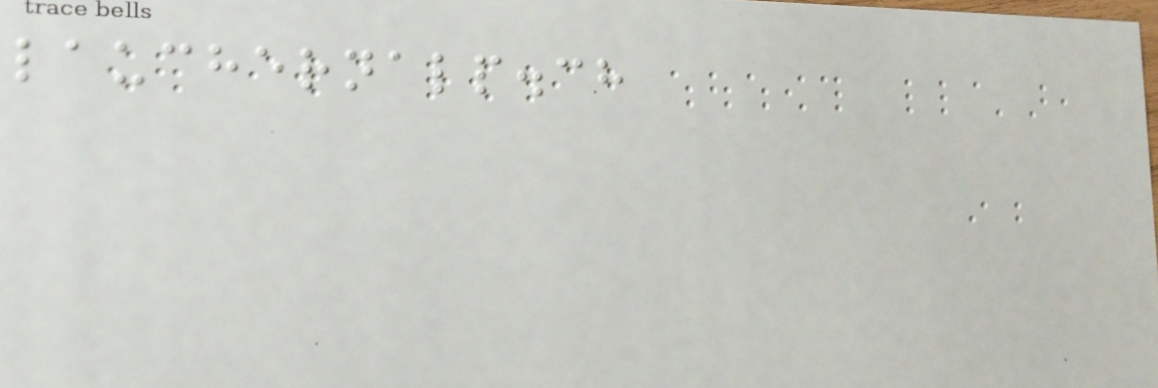lauchernalp.ch
